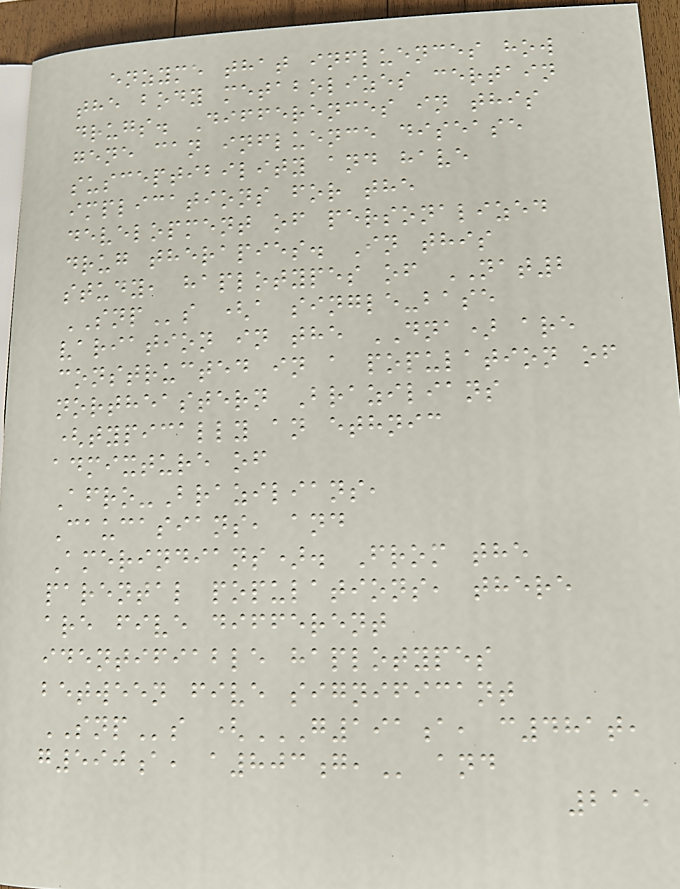enzyme that influences how
the body metabolizes certain
drugs. Differences in this
gene can influence disease
susceptibility and have
implications for the
development of personalized
drug therapies. In this
study, haplotypes of NAT2
SNPs (a single-base
variation in the DNA) are
constructed in a population of
northeastern Brazilians
(typically an ethnic
admixture of
Afro-Brazilians,
Caucasians, and
Amerindians). From the
parental populations, there
are five different
identifiable haplotypes
between five significant
SNPs (G191A, C481T,
G590A, A803G, and
215
